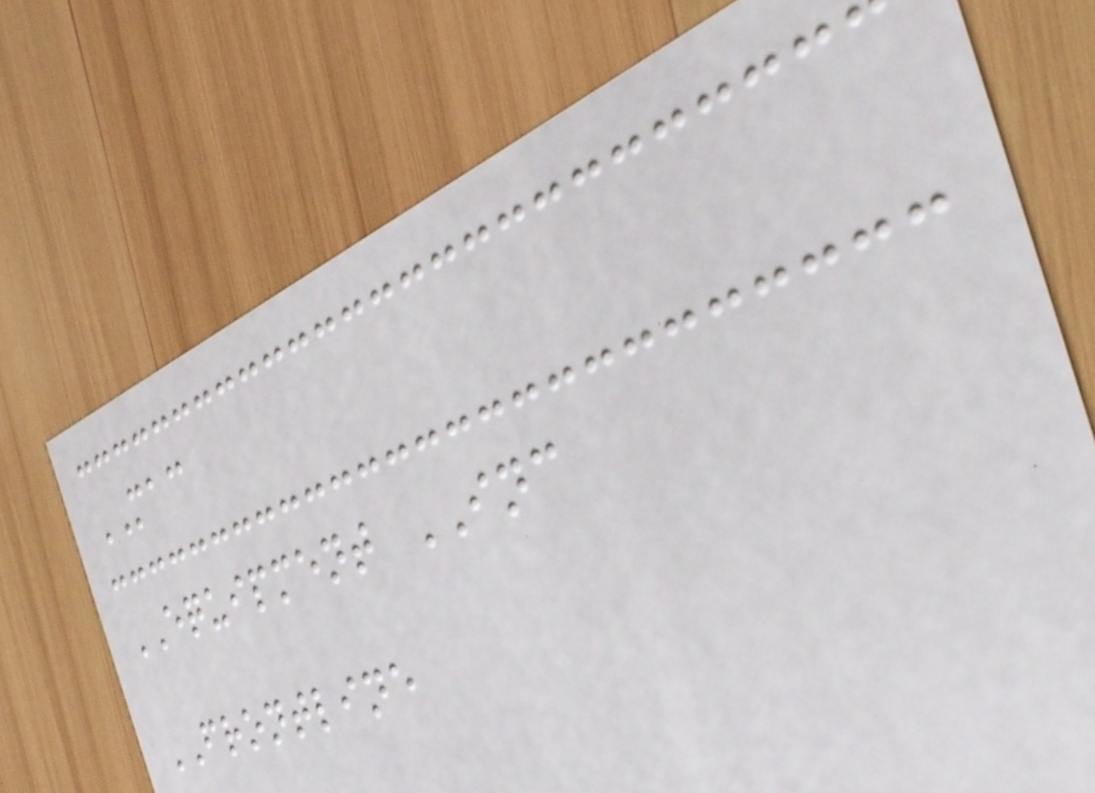MAC
EQUIPMENT INC
FRONTLINE
